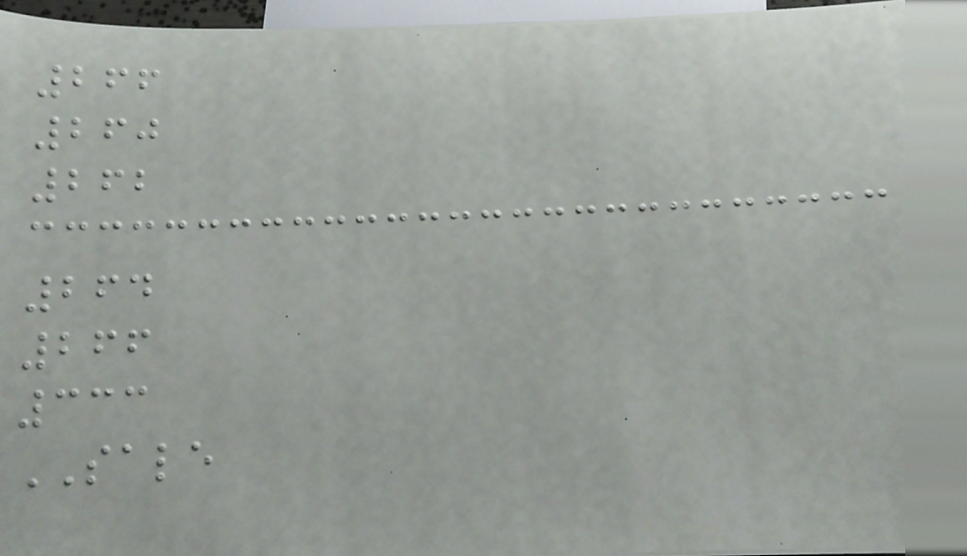266
260
262
264
266
333
SALE
